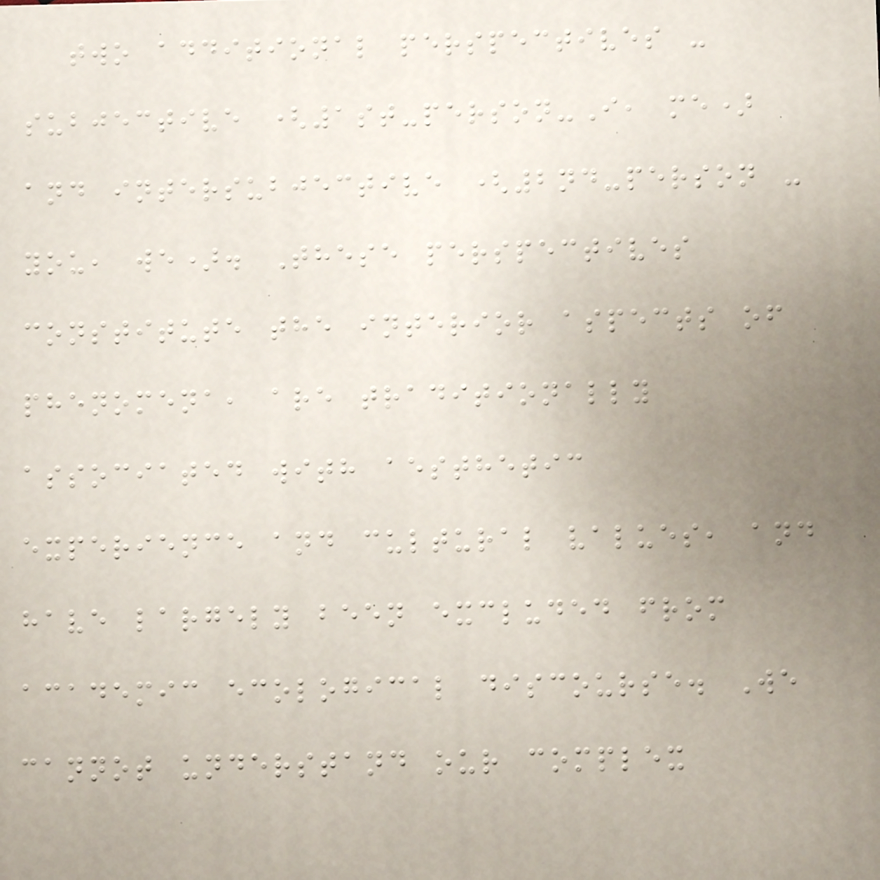two additional perspectives -
subjective (1st-person-I, me)
and intersubjective (2nd-person -
you, we). These perspectives
constitute the interior aspects of
phenomena, are traditionally
associated with aesthetic
experience and cultural values, and
have largely been excluded from
academic ecological discourse. We
cannot understand our complex
